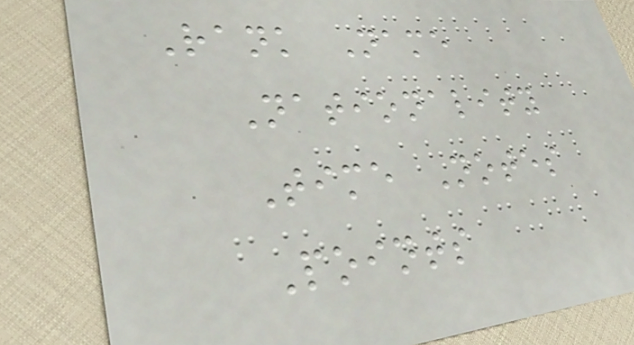Rank Name
Nationality
Time Notes
Points
